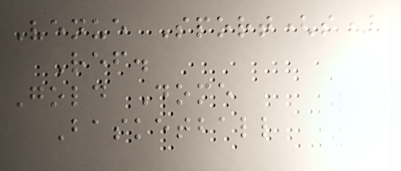Venue Sport(s)
Ref.
Gold Dome
Basketball
